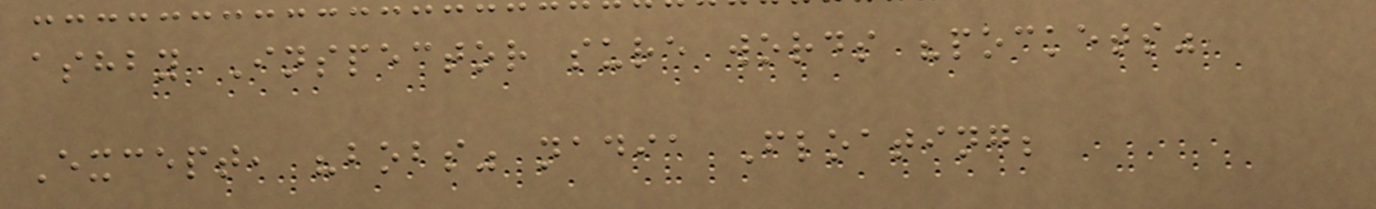ashby Inspector sure words "pockets"
Except, "bobs" nadia Floating;
